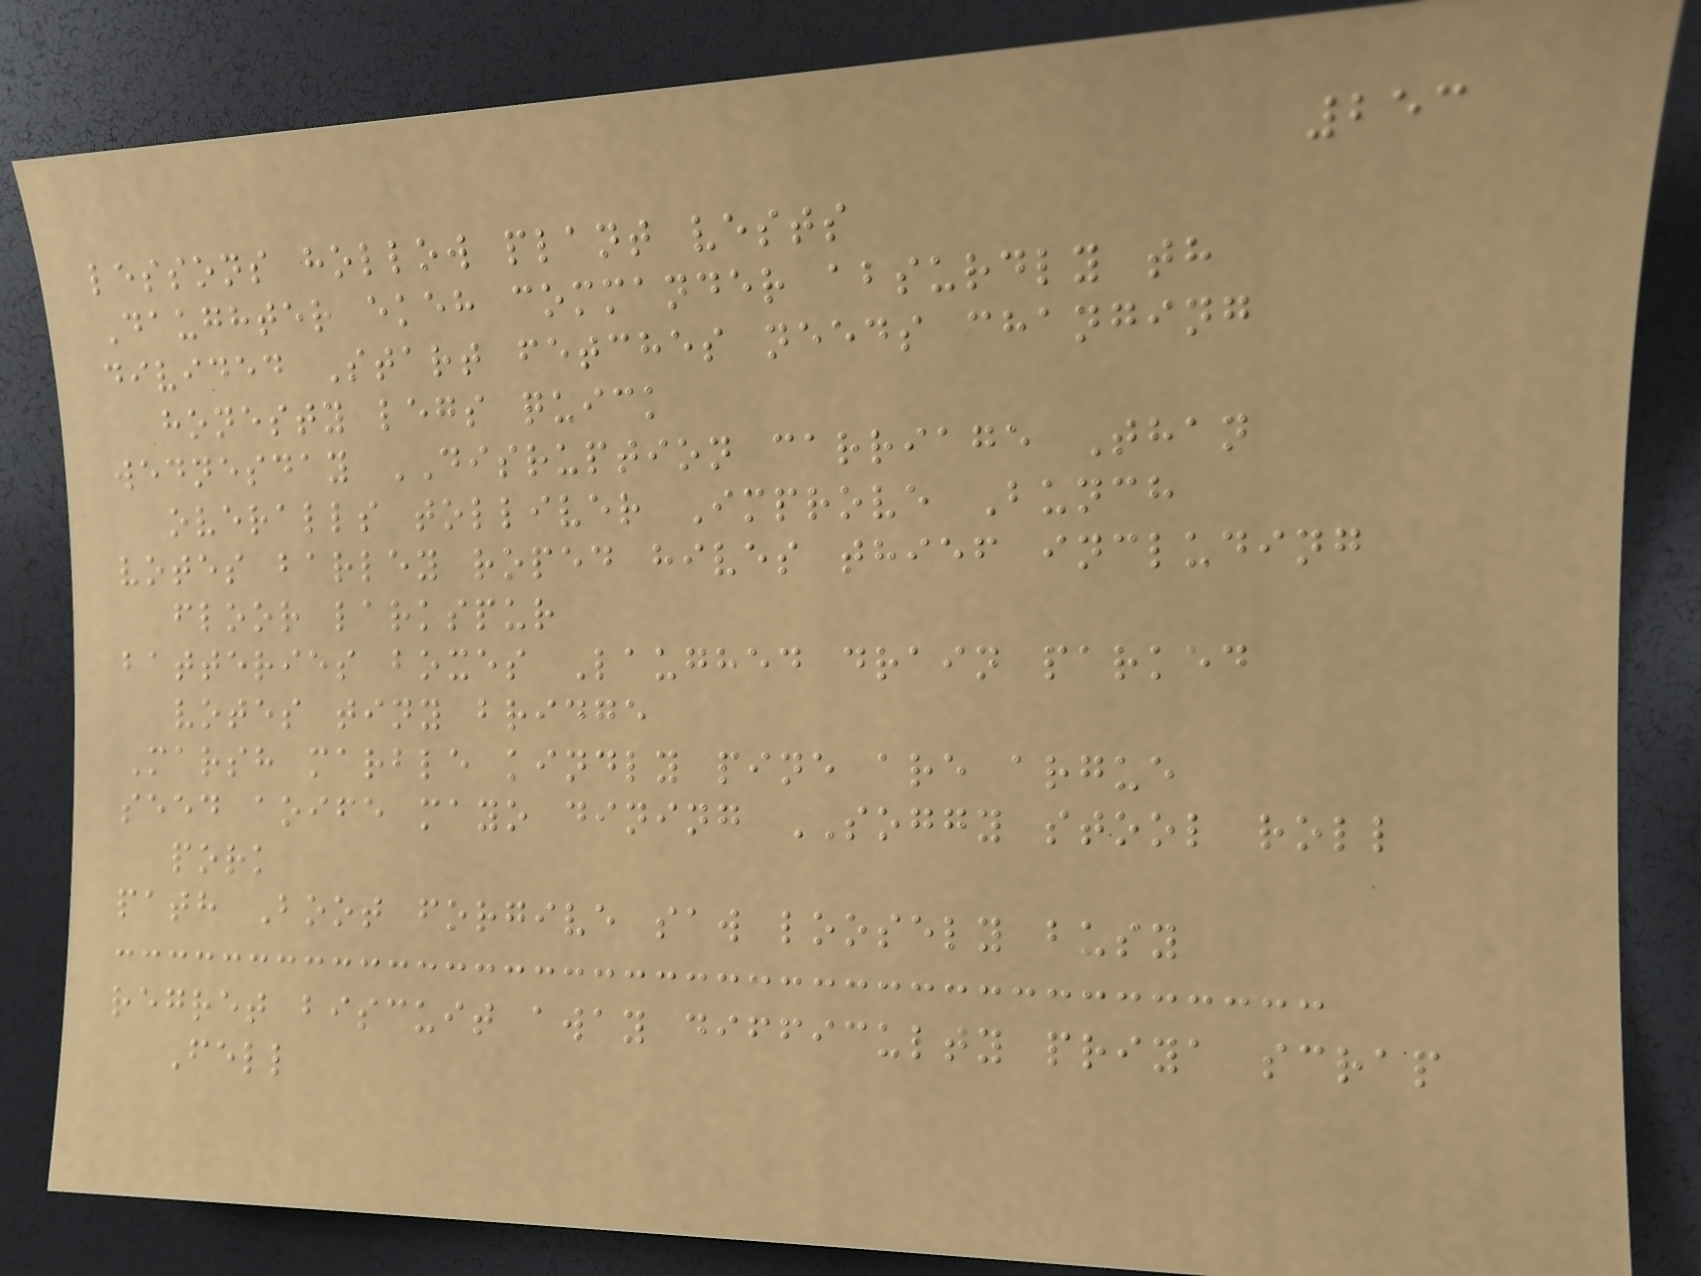253
lessons hollow plant vests
Daughter ekeh commander absurdly th
divided Start fetches needs changing
honesty legs quick
wednesday DISRUPTION carriage Than
overalls tolliver Improve Bunch
votes barley roped hives thief including
floor larkspur
batteries boxes Laughed drain parked
votes tiny bridge
Marsh marble kindly pine are argue
seed aoife mayo dining SOGGY stool roll
pork
path Boot forgive saw loosely busy
regret biscuit away difficulty priya scrap
Fell
